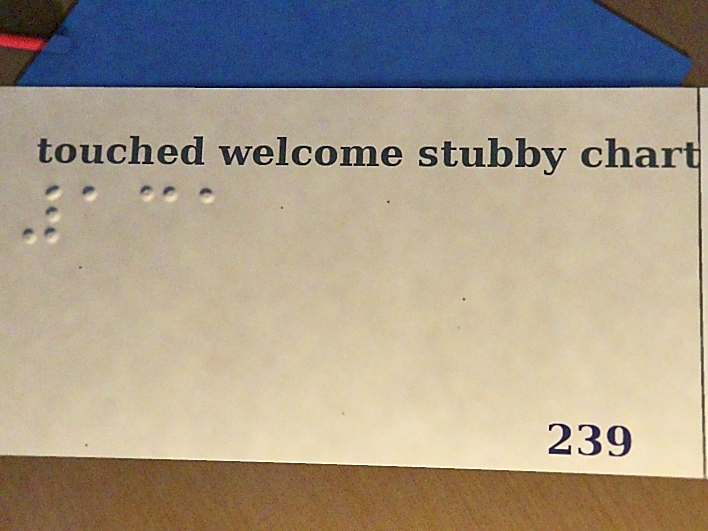131
